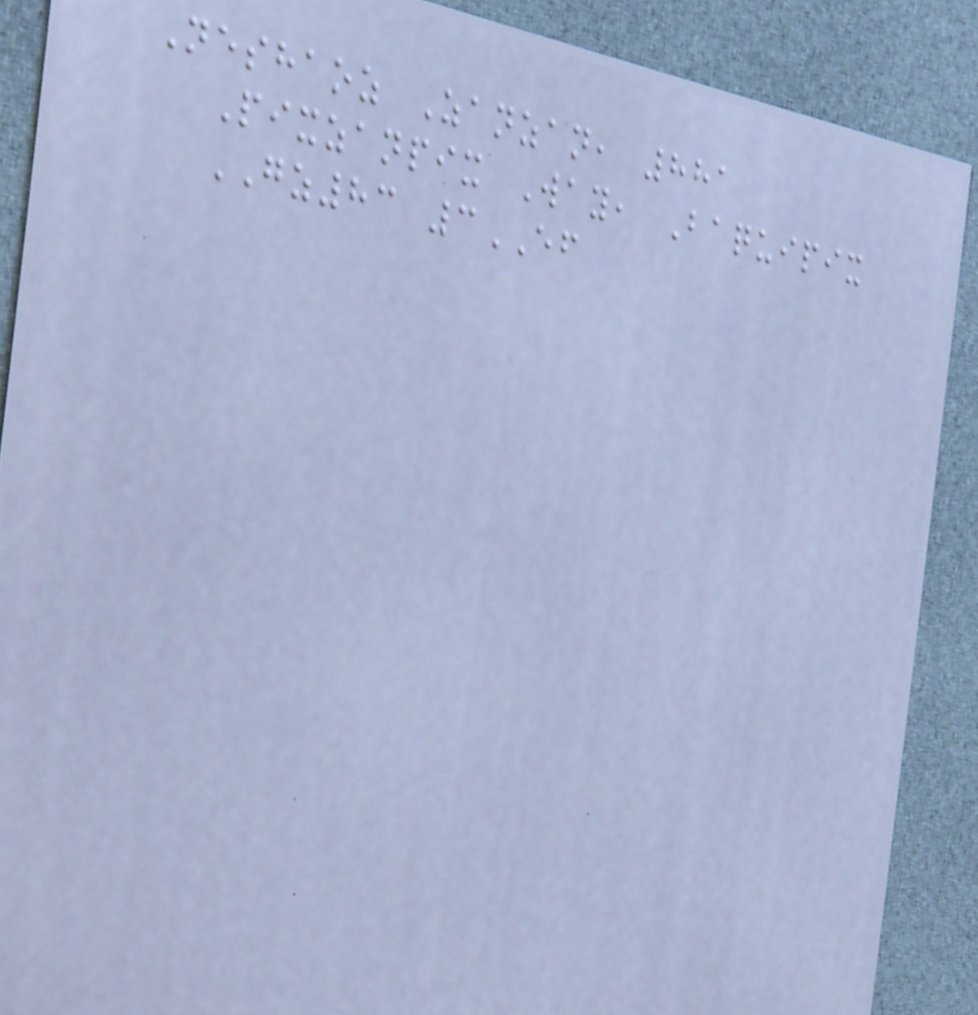Neshaoz Zanzan, 881
Pixzanpix Way, Baquipix
GZ83 3EF
